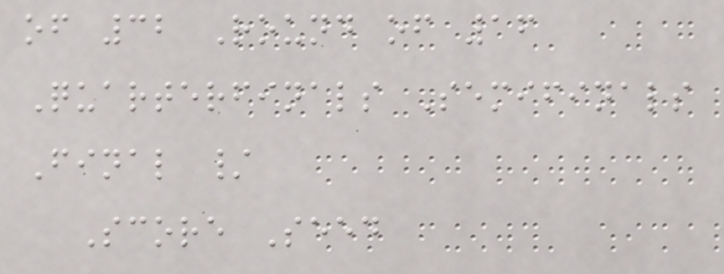of 32 Round of 16
Quarterfinals Semifinals
Final /
Score Seed
